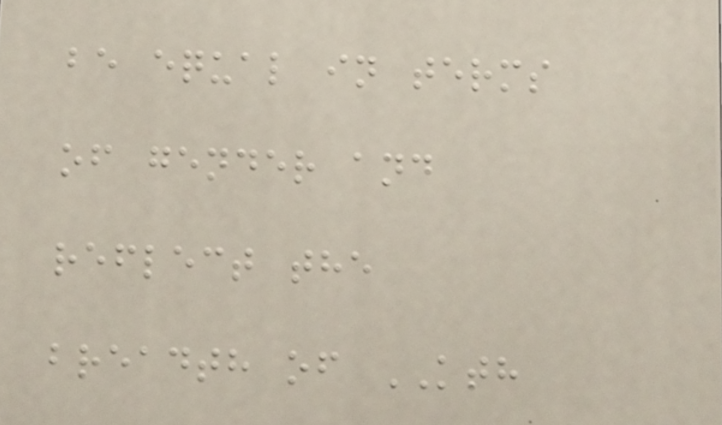be equal in terms
of gender and
reflect the
breadth of KTH
